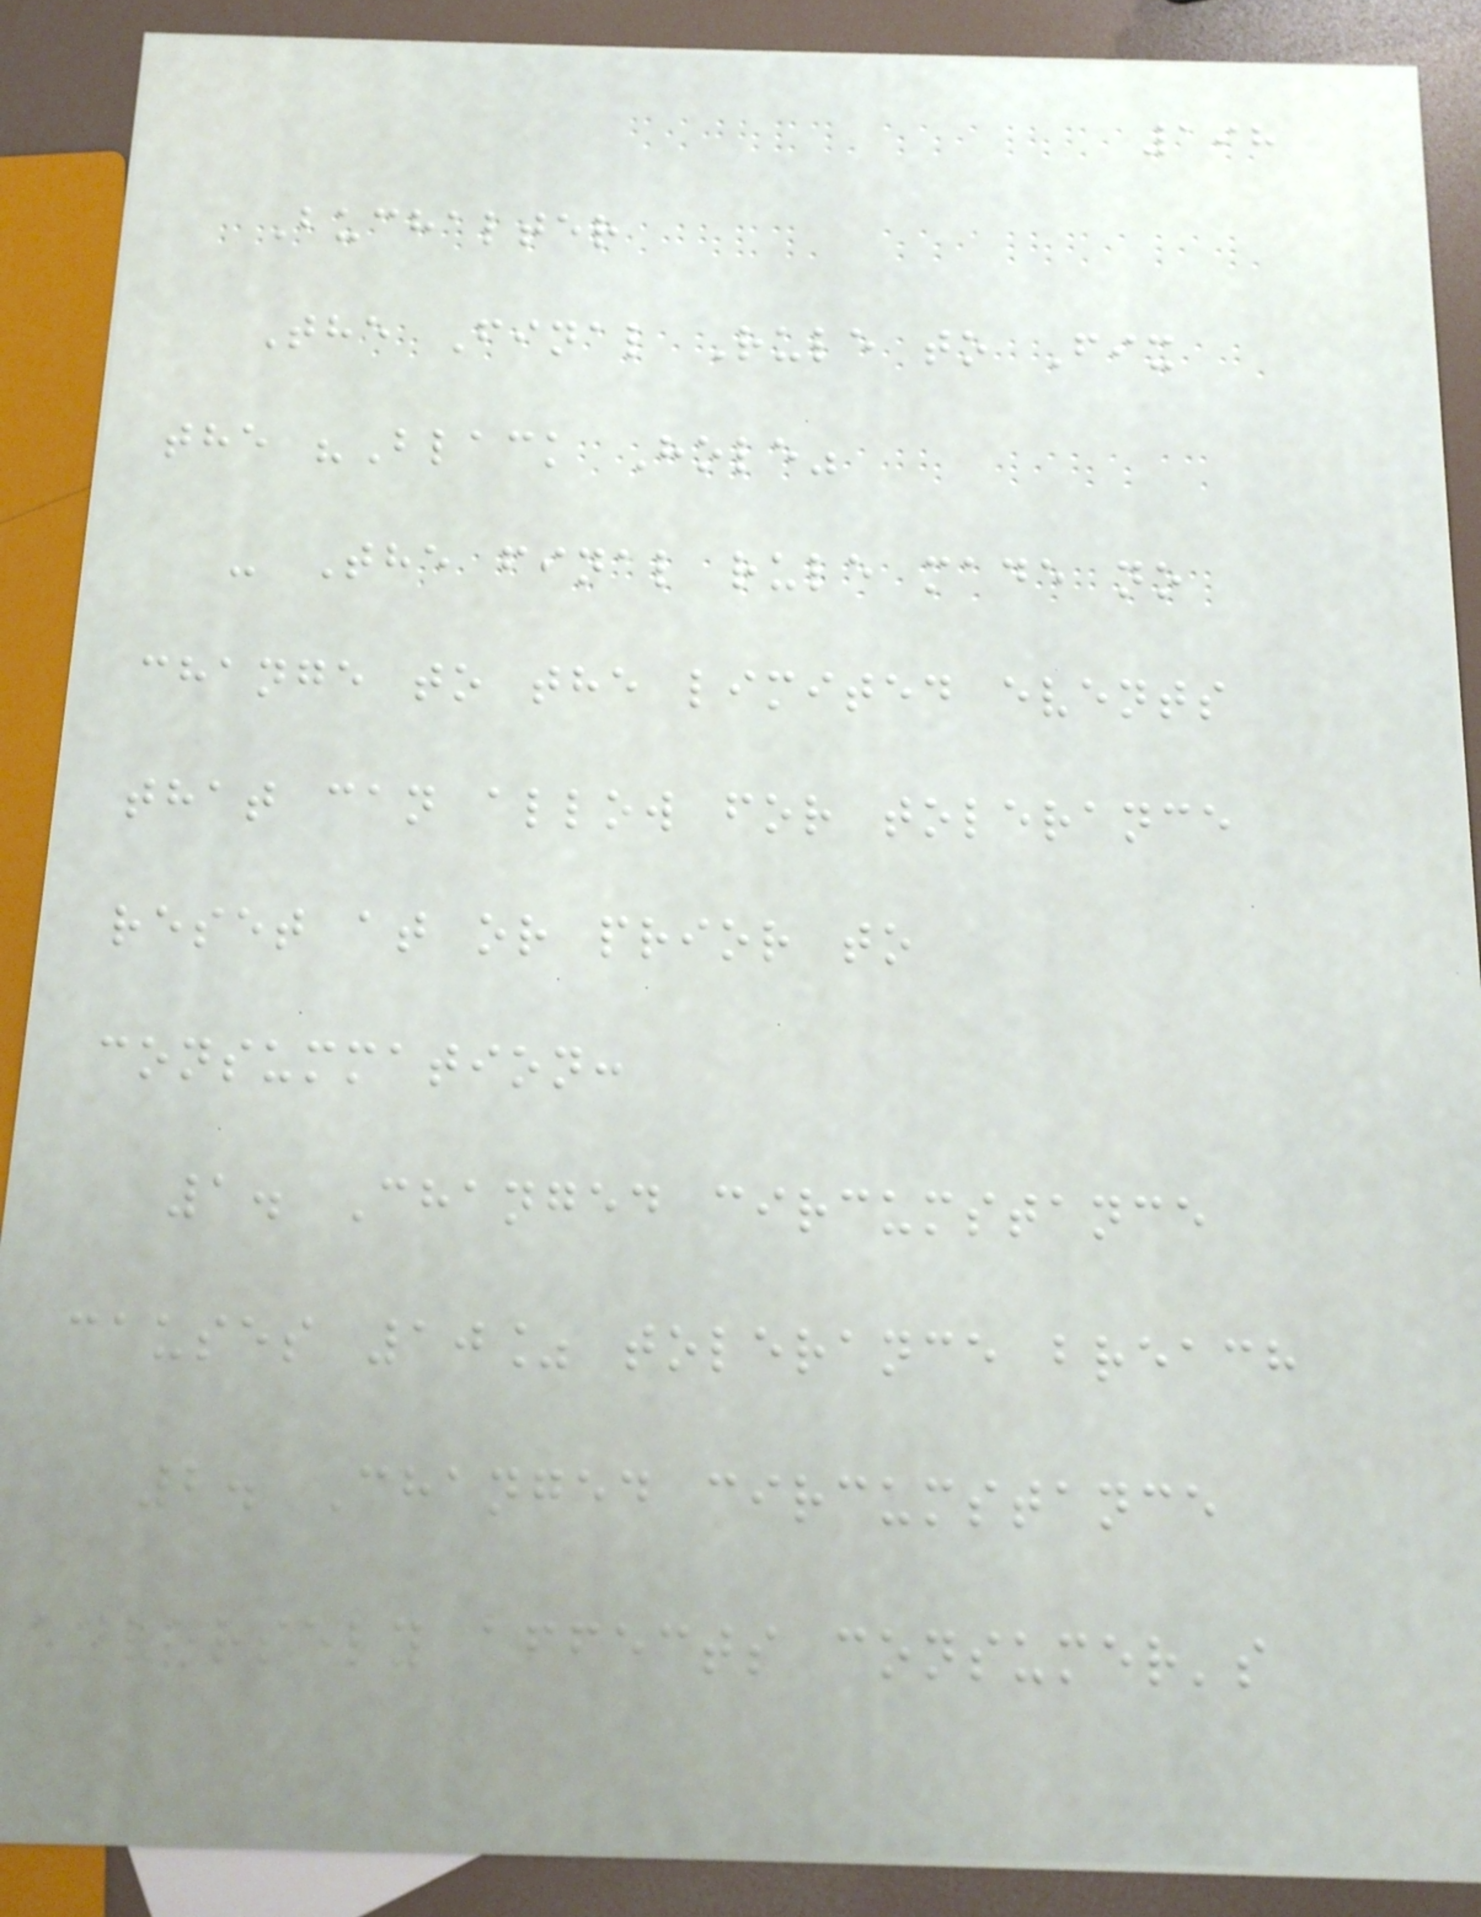198
Buchalter
The Final Rule to Fix
the "Black Hole"
- The final rule made no
change to the limited events
that can allow for tolerance
reset at or prior to
consummation:
1. Changed circumstance
causes 10% tolerance breach
2. Changed circumstance
adversely affects consumer's
